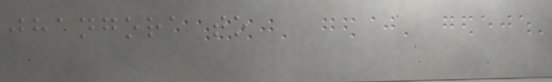jhangora to
